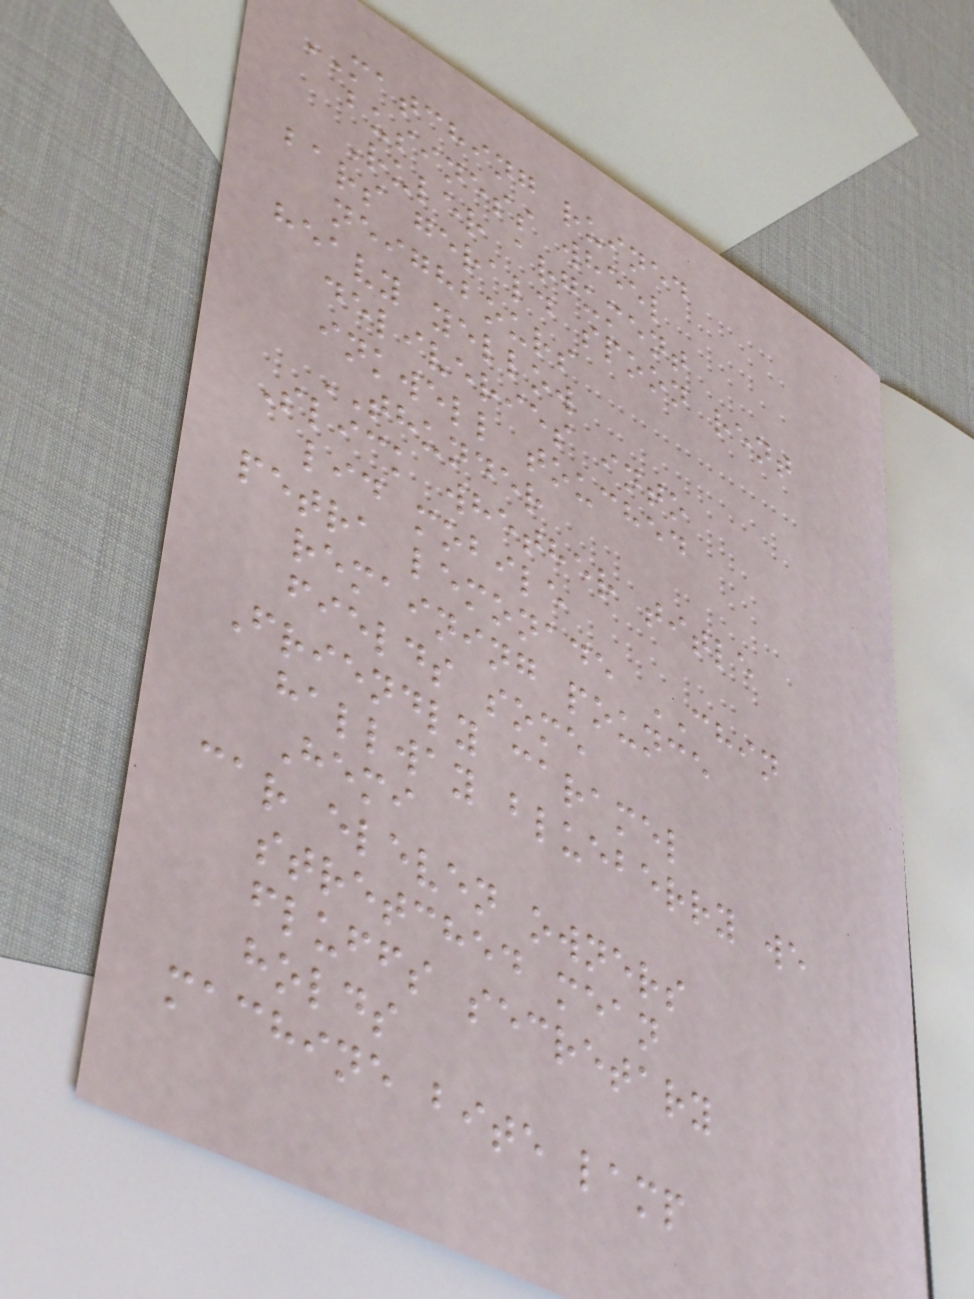MATCHING ruined
business wheel
Ruler argument
bars gerald spoon rent
neighbours
heavy yellow
deliveries into
inkwell touched
THUNDER
Slick whether title
lid mobile
petra lemonade CHIN
remaining pounce
fields some
Friendly caramel
hallway blueberry we
Hemi
car eleven owners
stretched mean
fluffs secretary
holds
machine bite lamp
